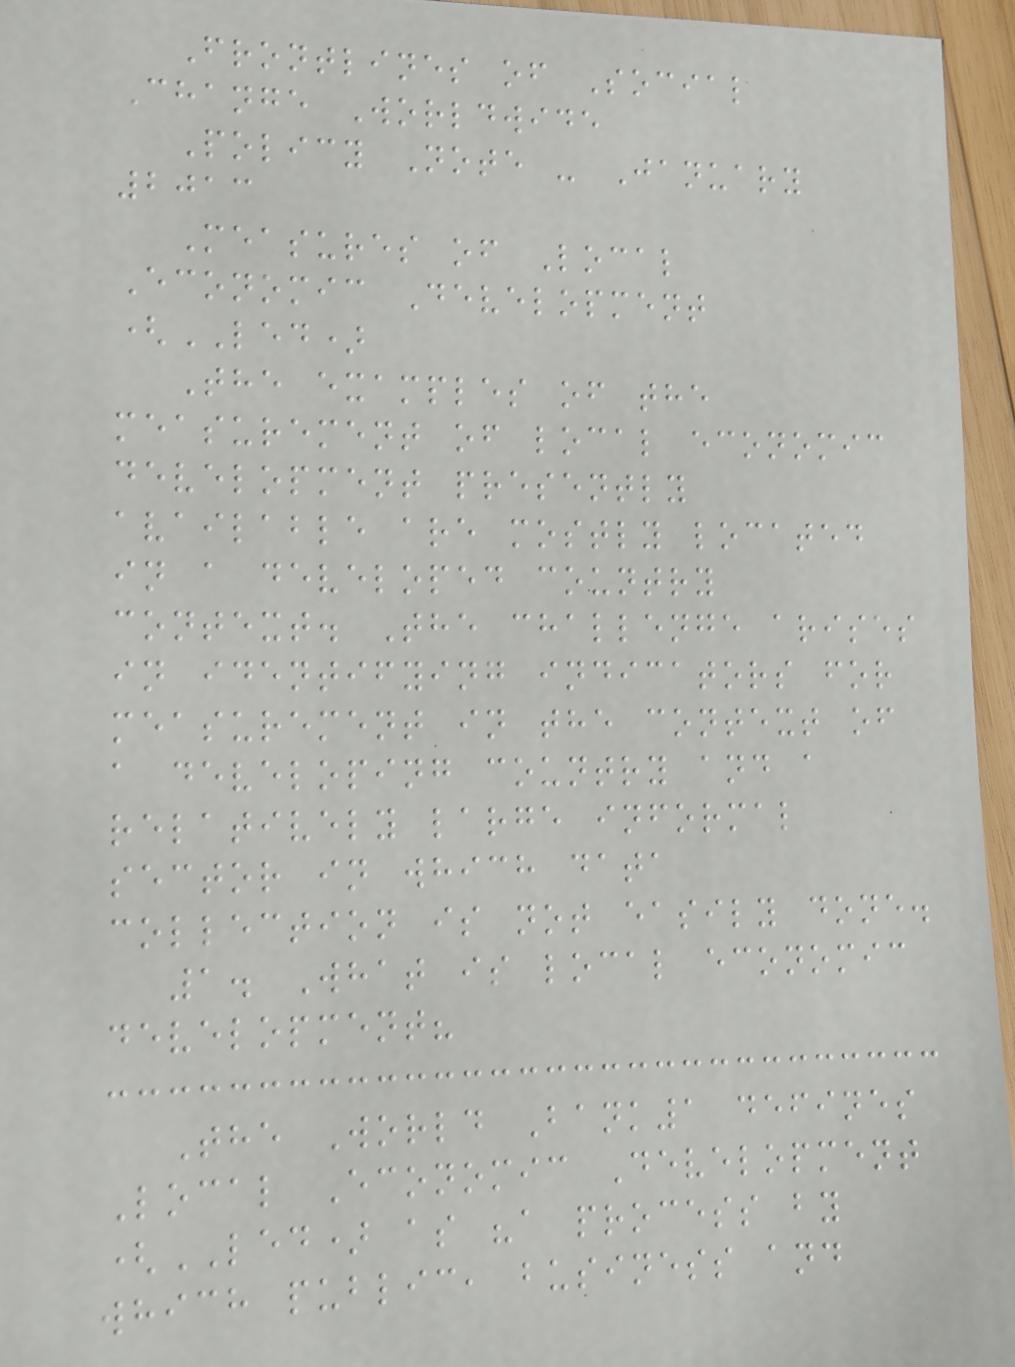Frontlines of Social
Change Worldwide
Policy Note - January
2013
Measures of Local
Economic Development
(LED)
The examples of the
measurement of local economic
development presently
available are mostly located
in a developed country
context. The challenge arises
in identifying indicators for
measurement in the context of
a developing country and a
relatively large informal
sector in which data
collection is not easily done.
1. What is local economic
development?
The World Bank1 defines
Local Economic Development
(LED) as "a process by
which public, business and
